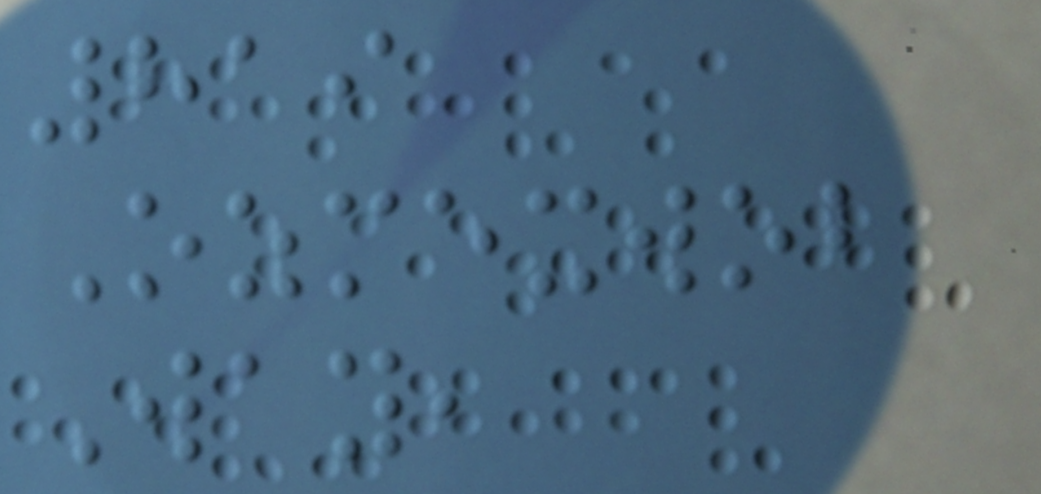819
Ozmexwob
Way,
